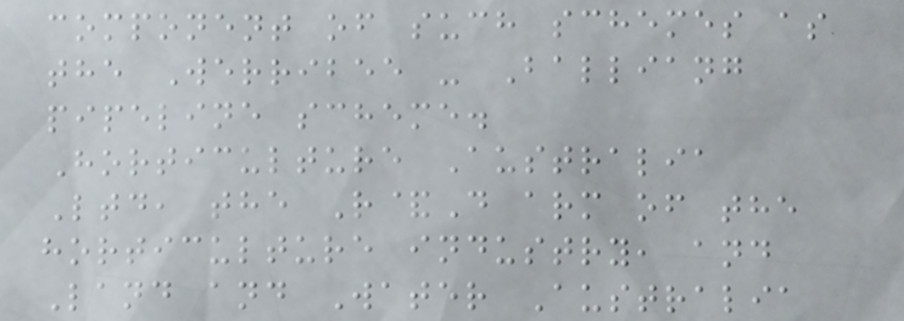component of such schemes as
the Werribee - Balliang
pipeline scheme.
Horticulture Australia
Ltd, the R&D arm of the
horticulture industry, and
Land and Water Australia
